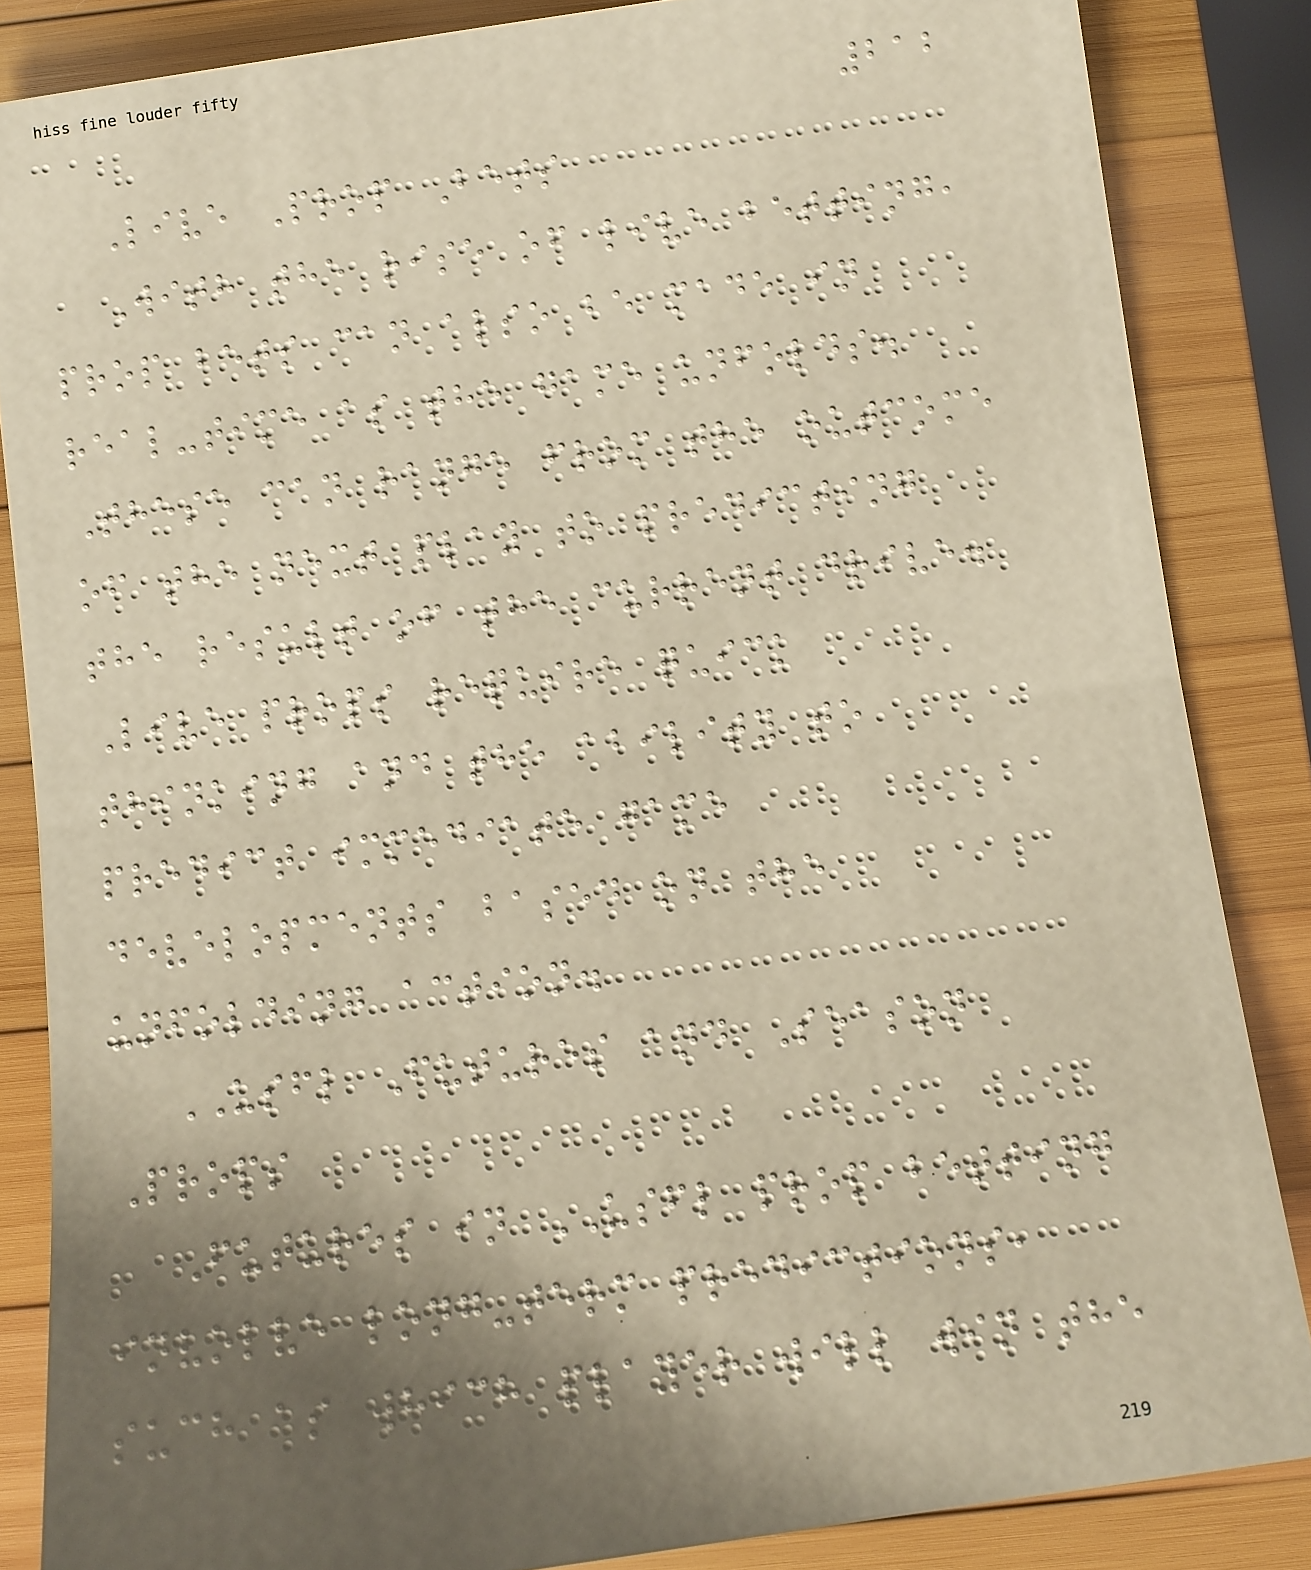212
Live Prop Bets
With the rise of live betting,
prop bets can also be made in
real-time as the game unfolds.
These can range from the outcome
of the next play to predicting
the result of the current drive.
Live props require quick
thinking and the ability to
predict immediate game
developments based on the
unfolding action.
USFL Futures and Season
Props
Futures in USFL prop betting
involve long-term predictions,
such as which player will win the
